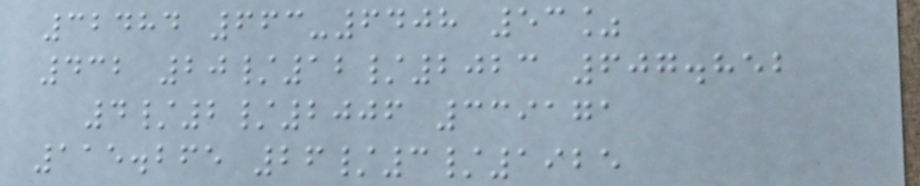32484 663-6408 53%
432 20/12/2023 607.852
4/2/2006 339171
115.265 26/3/1925
